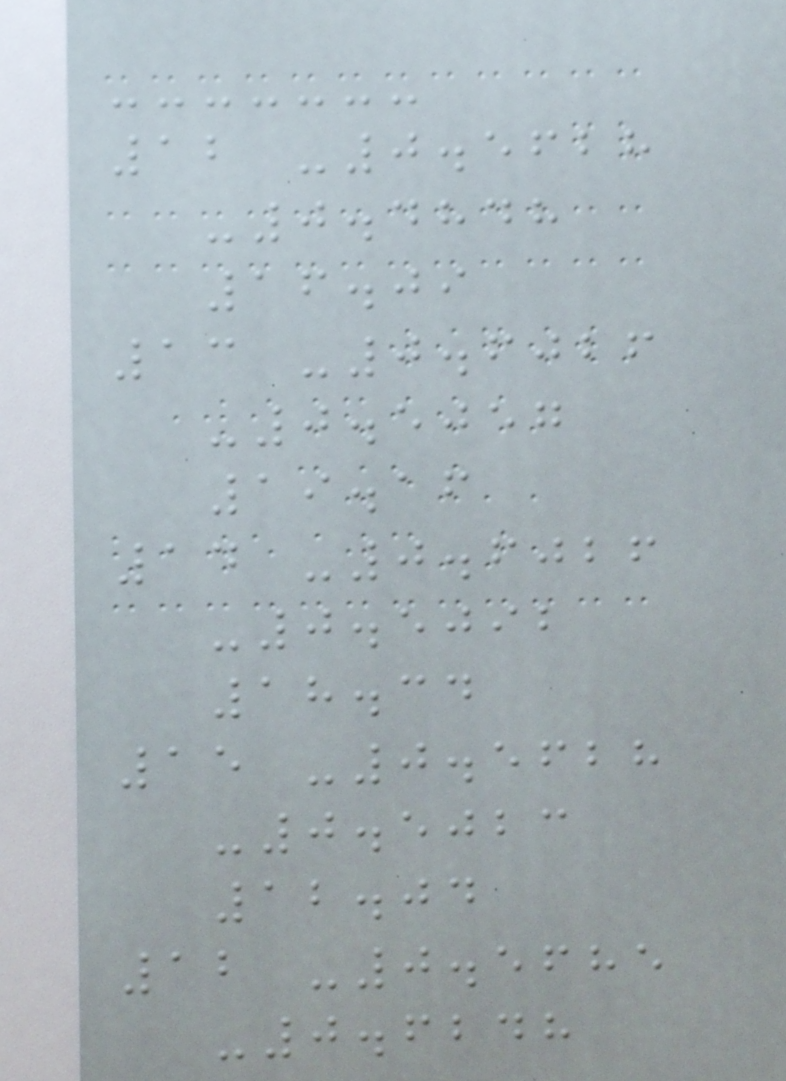12 -0.5628
-0.4848
16.09
13 -0.6026
-0.5057
19.16
14 -0.6026
-0.5092
18.34
15 -0.5628
-0.5023
12.04
12 -0.5685
-0.6248
